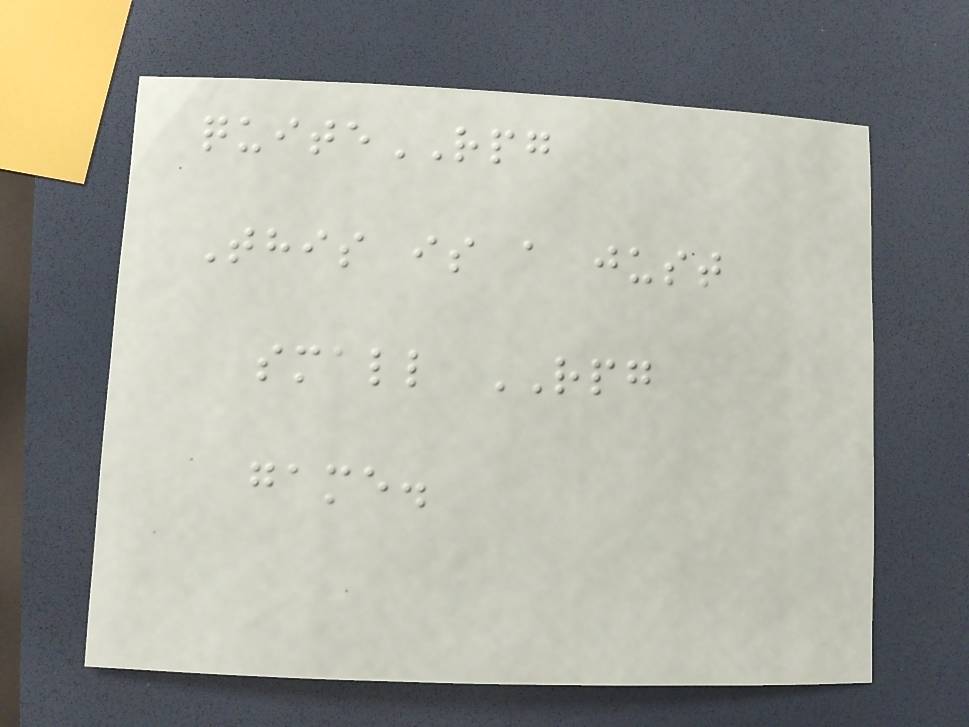quiteRPG
This is a just
small RPG
game.
